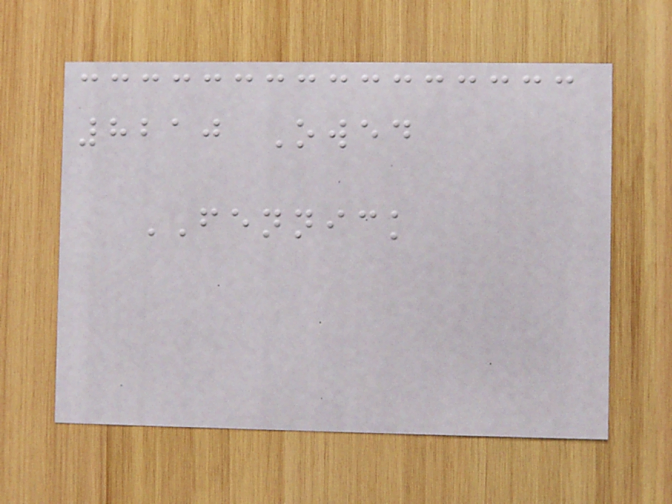8210 Owed
FENNICK
